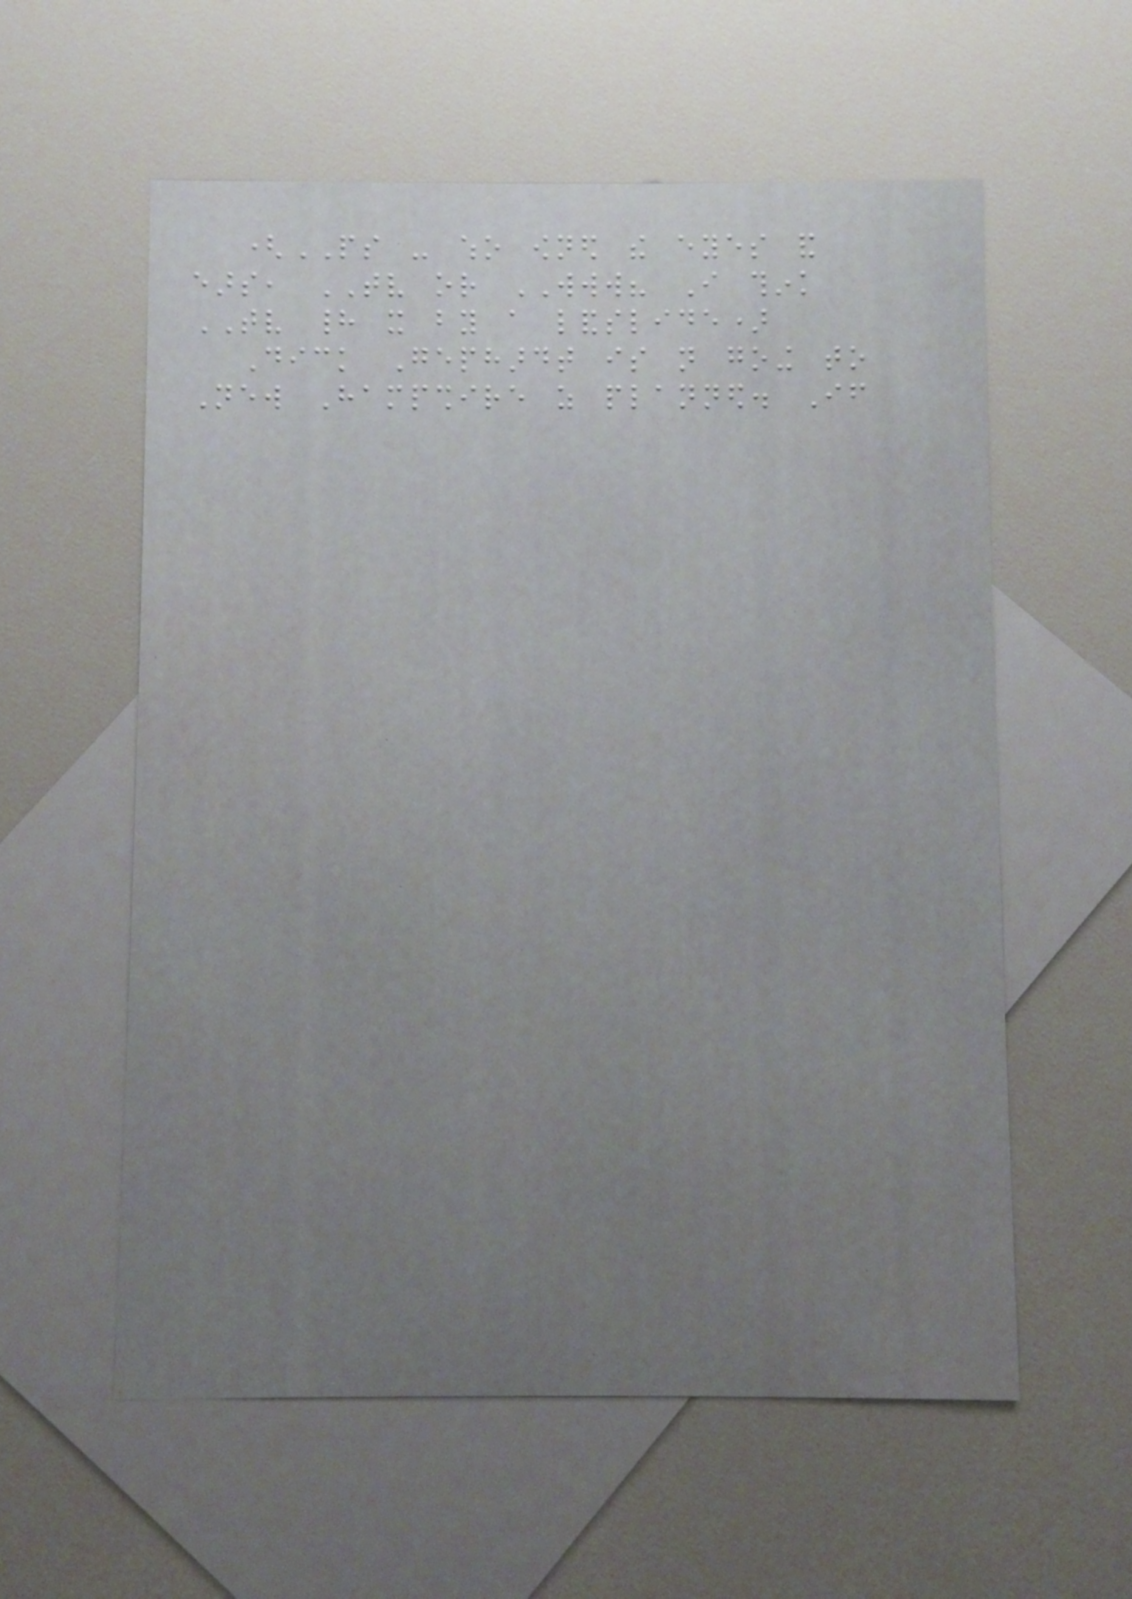(PS - who owned the eyes and
ears, TV or WWW? I think
TV had it by a landslide)
Dick Gephardt is not going to
New Hampshire as planned. If
